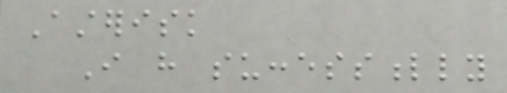Asterisk
I have successfully
